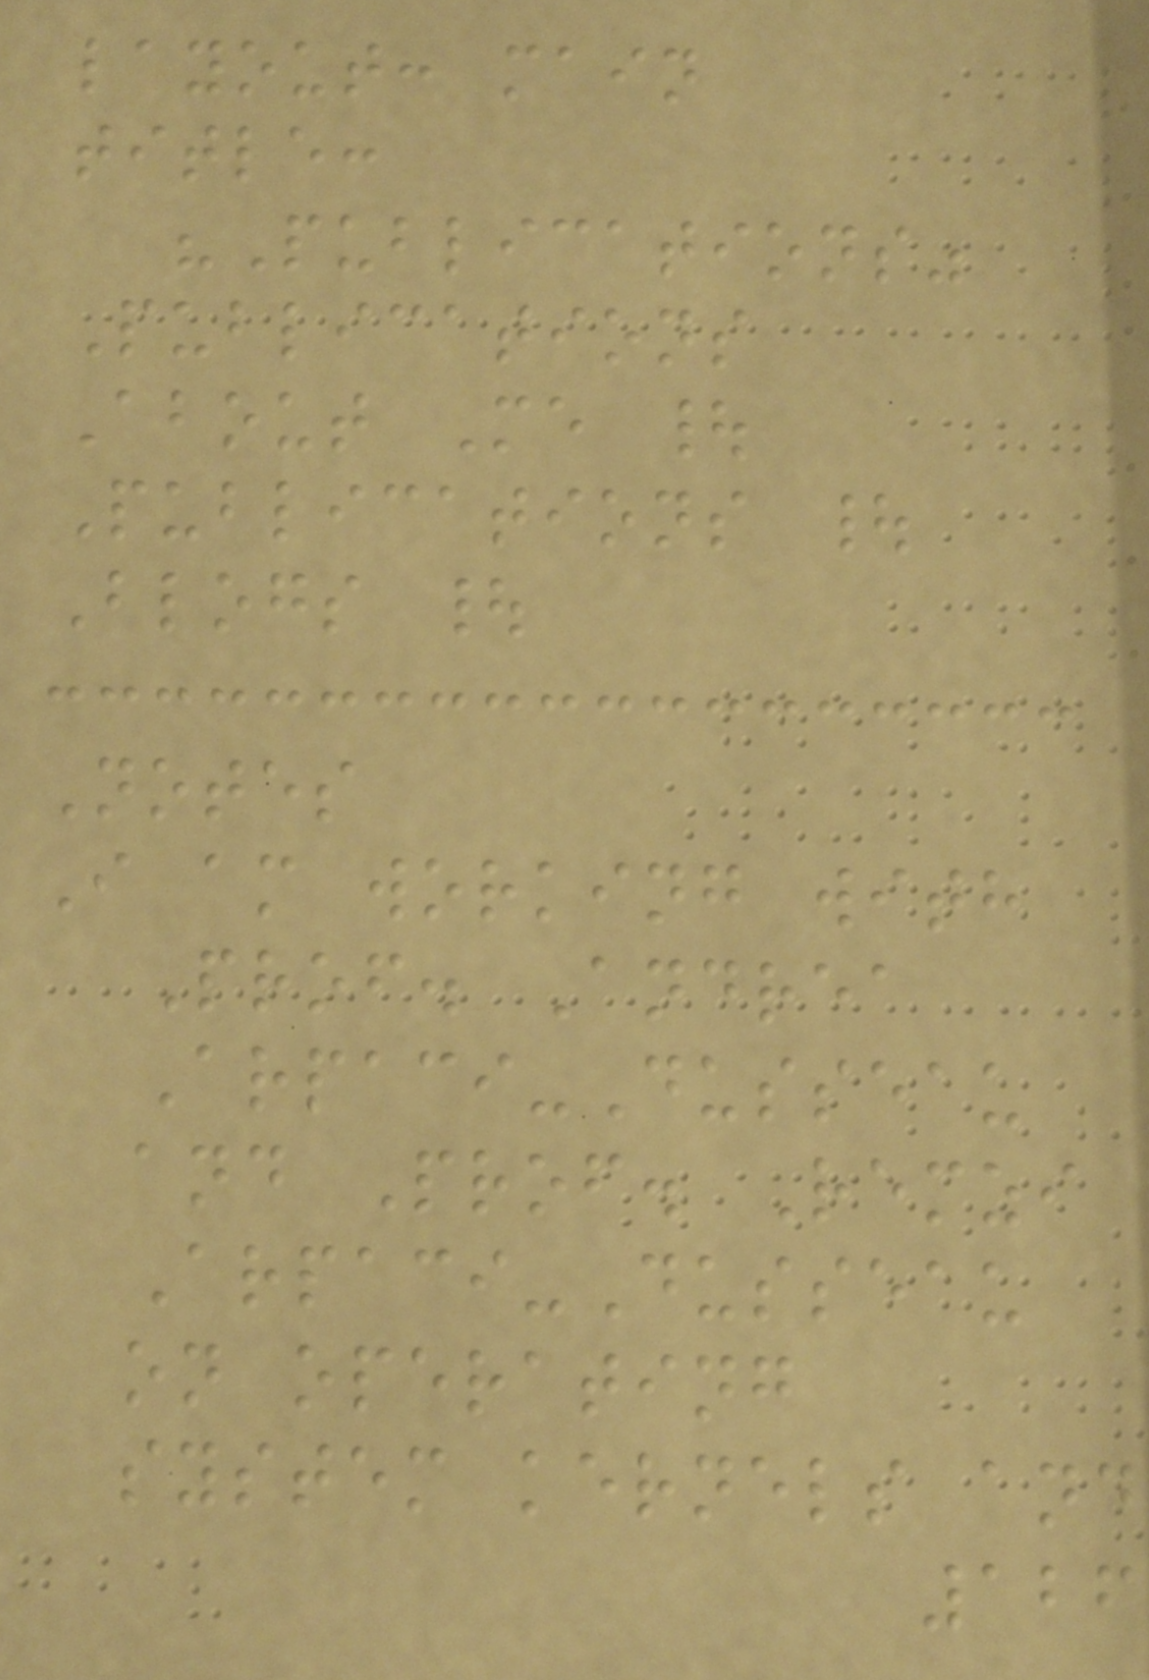layout: main
title:
"Publications"
Publications
About Me |
Publications |
Blogs |
Notes
I am working with
Prof. Andrea
Arpaci-Dusseau
and Prof. Remzi
Arpaci-Dusseau
on operating
system kernels and
126
